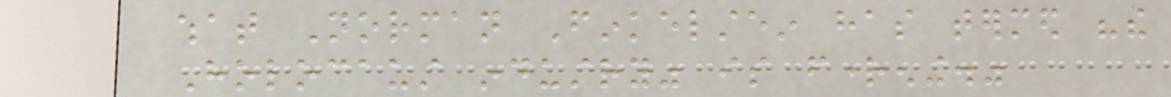what Norman Finkelstein has termed "the
Holocaust industry" is frightening."
